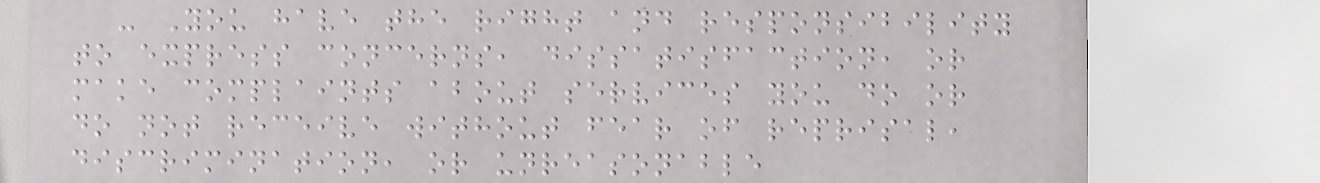- You have the right and responsibility
to express concerns, dissatisfaction, or
make complaints about services you do or
do not receive without fear of reprisal,
discrimination, or unreasonable
